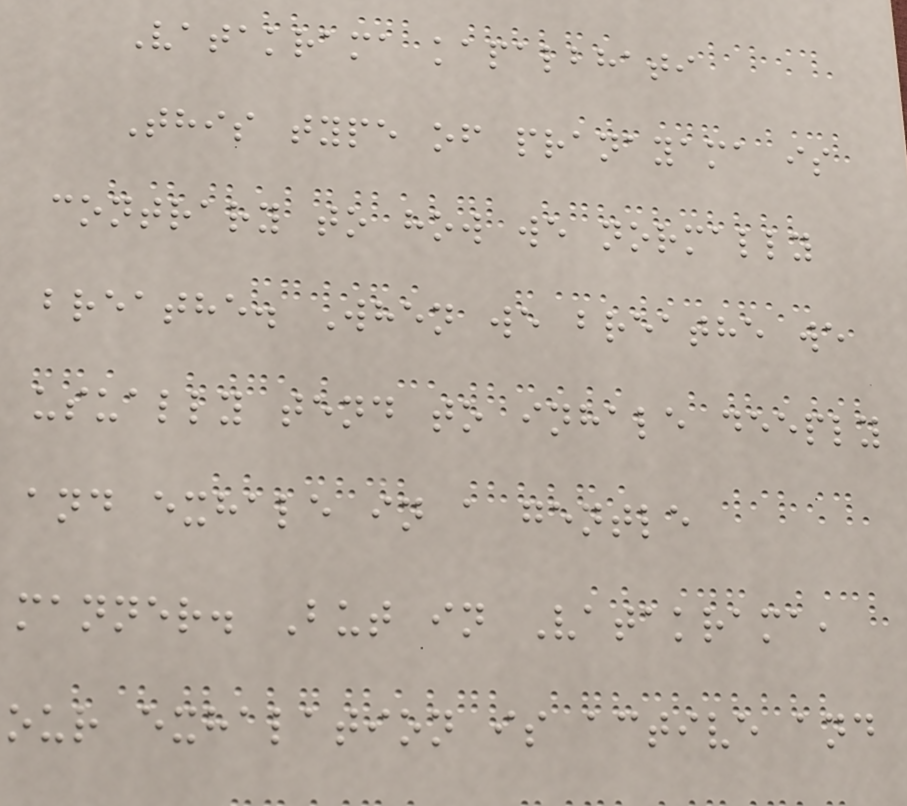Vatakrama kapalbhati
This type of pranayama is
contrary to how we normally
breathe. When we breathe we
usually tend to inhale deeply
and exhale in a gentle
manner. But in Vatakrama,
our exhalation is active and
